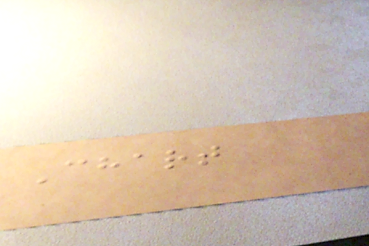Chart
